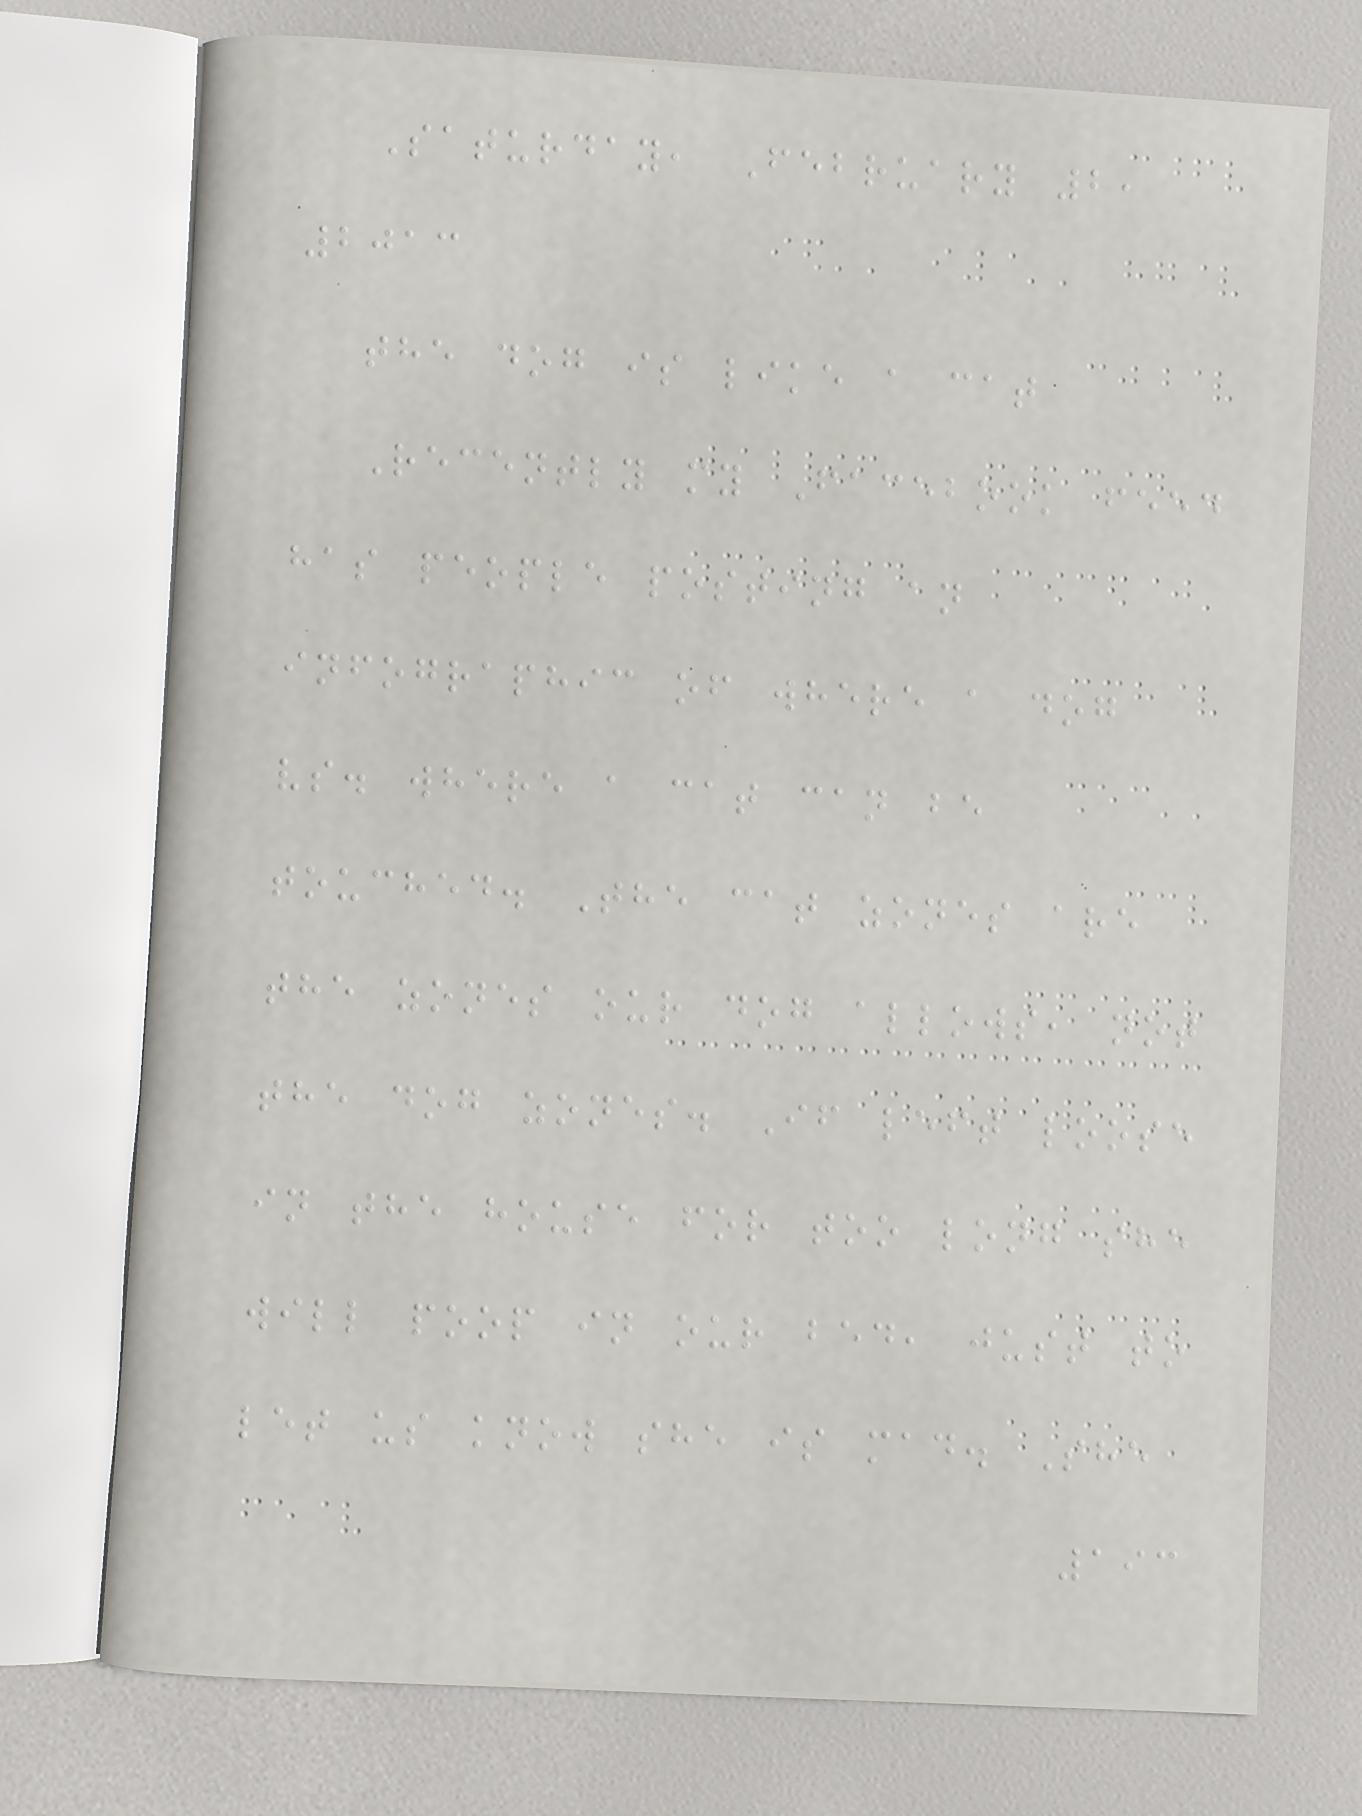Saturday, February 2,
2013
the dog is like a cat
Recently my Facebook feed
has people posting an
infographic of where a dog
vs. where a cat can be
touched. The cat zones are
the zones our dog allows, not
the dog zones. If left loose
in the house for too long she
will poop in our bed, just to
let us know she is mad. She
193
